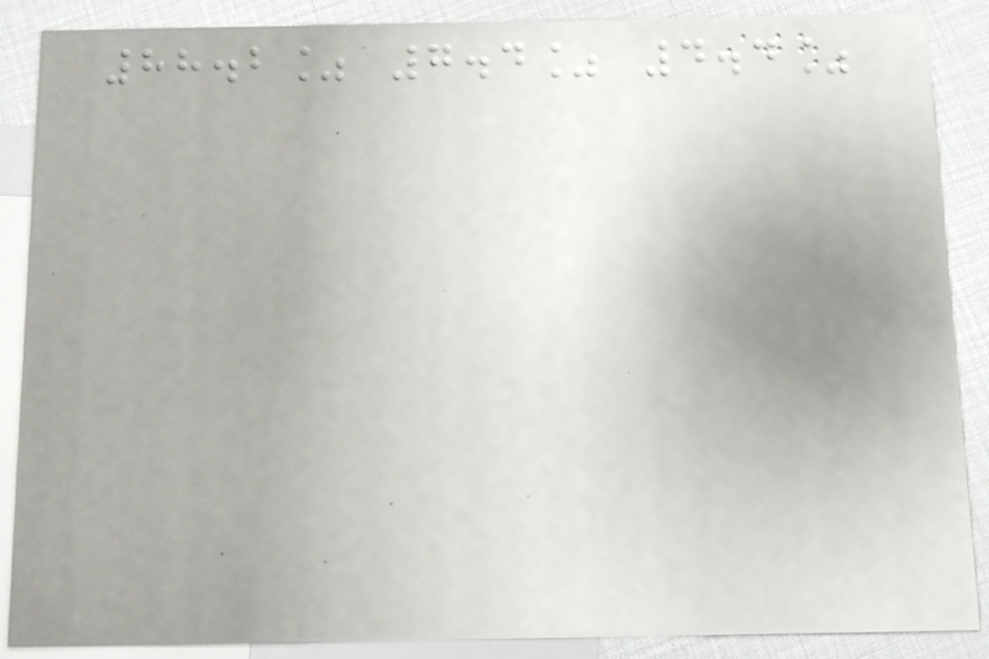88.2% 7.4% 4.4%
